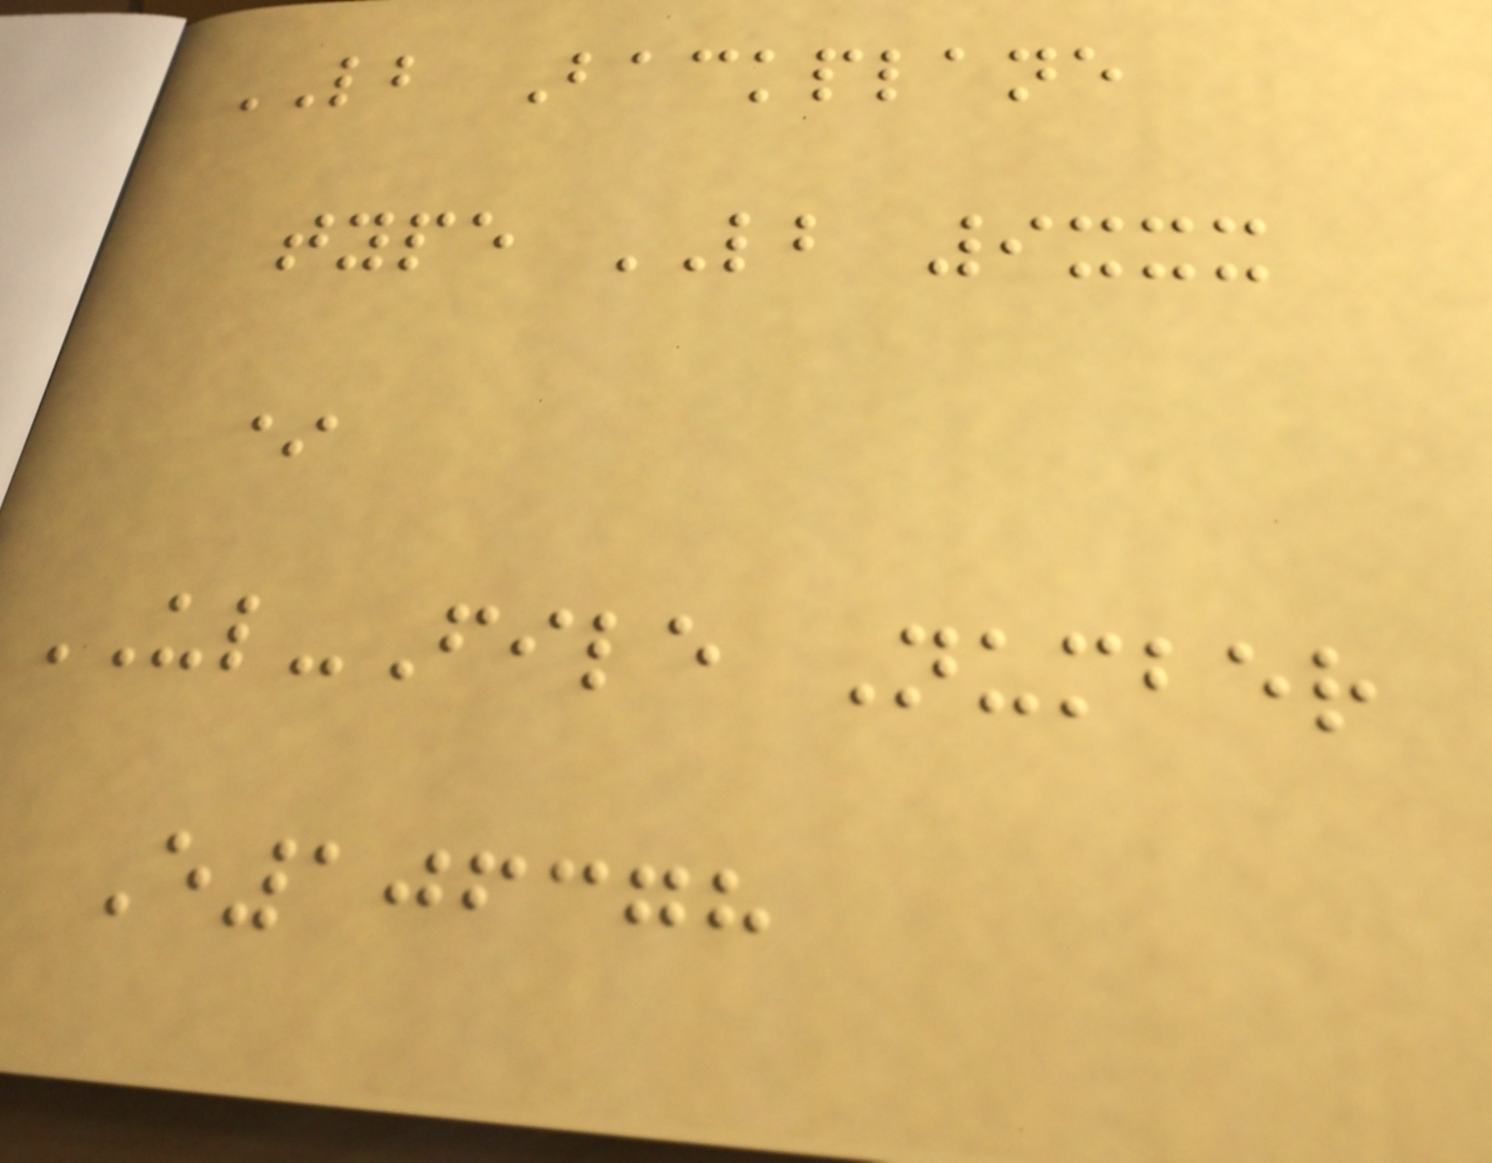LB Backplane
type LB 9xxx
*
UL-File Number
E106378
